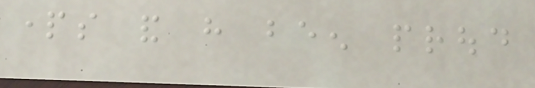parts and have been proud
